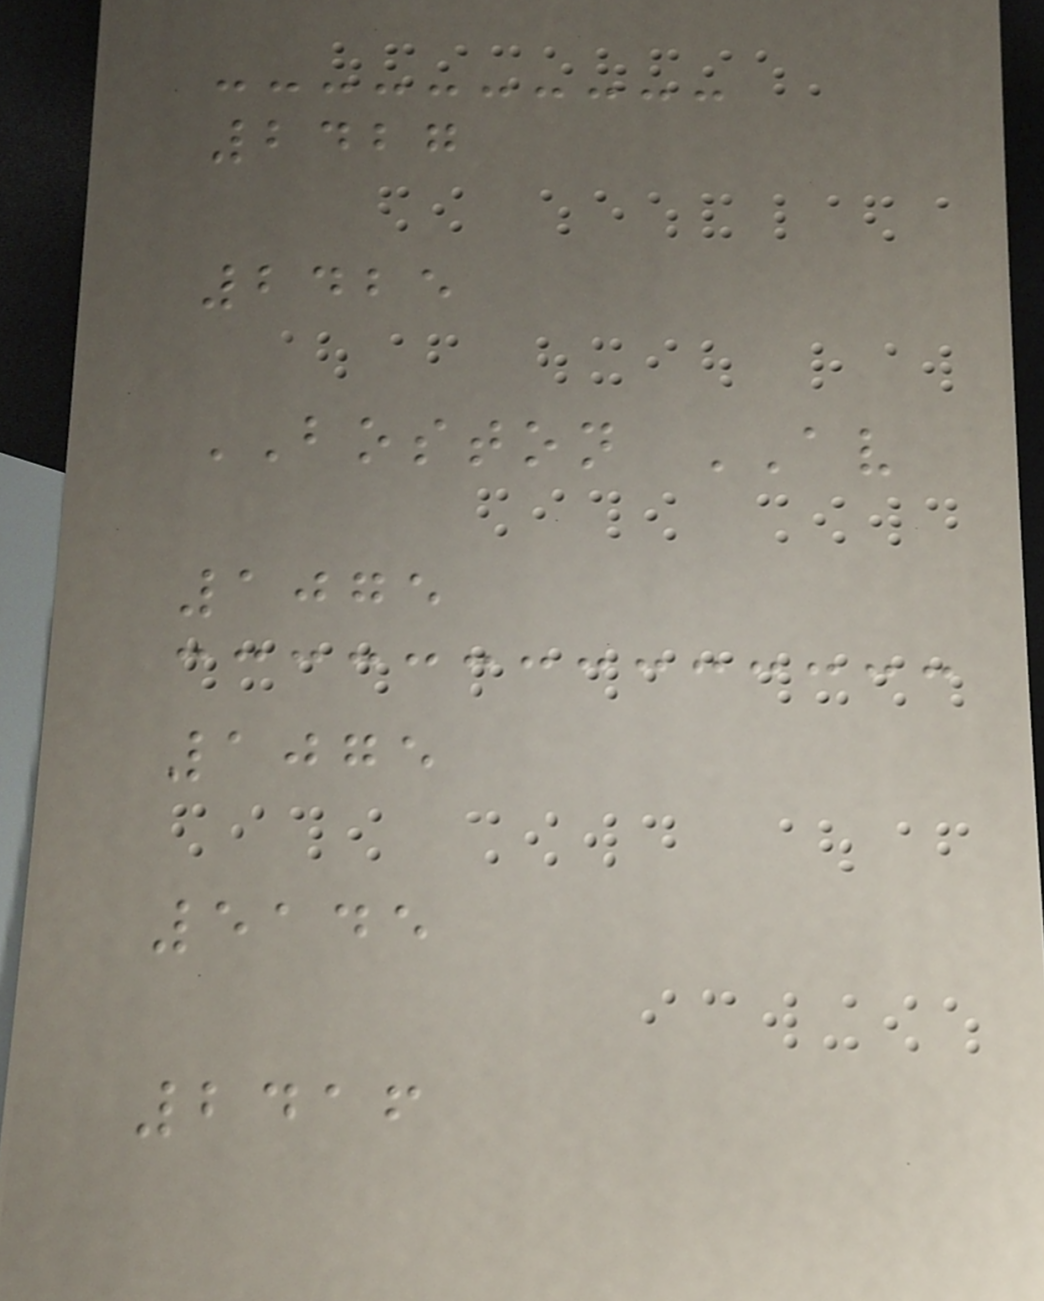2427
2425
BOSTON AV
1075
1075
5145
2416
